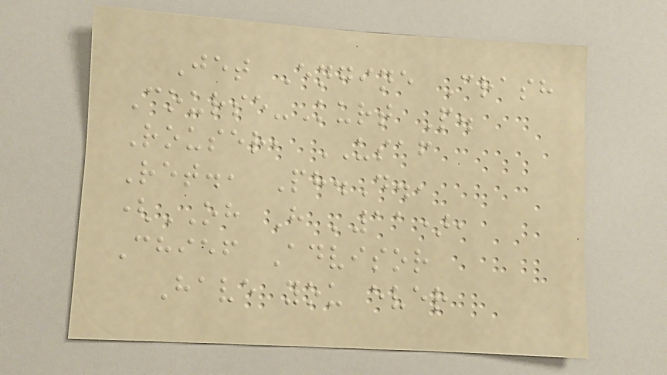Jet Engine Crash
Course-Kurt P.
Rouser, USAF
Ret., Ph.D.,
(OH H '11),
Chief Advisor
Have you ever
